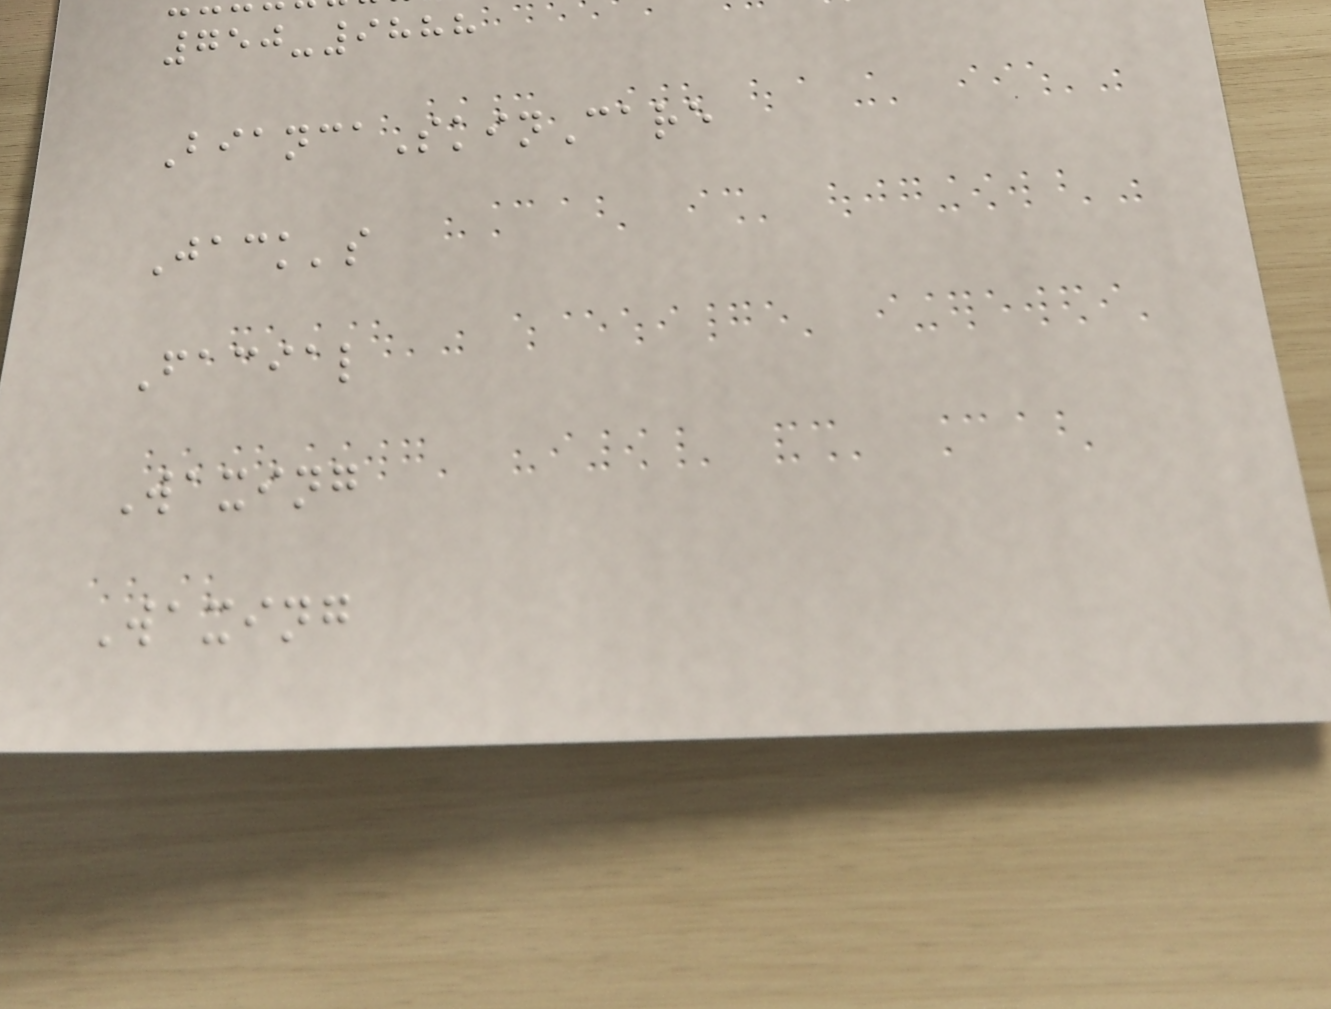750-9888
BiancaSkinCare
Jack's
Facial
Waxing
Waxing
